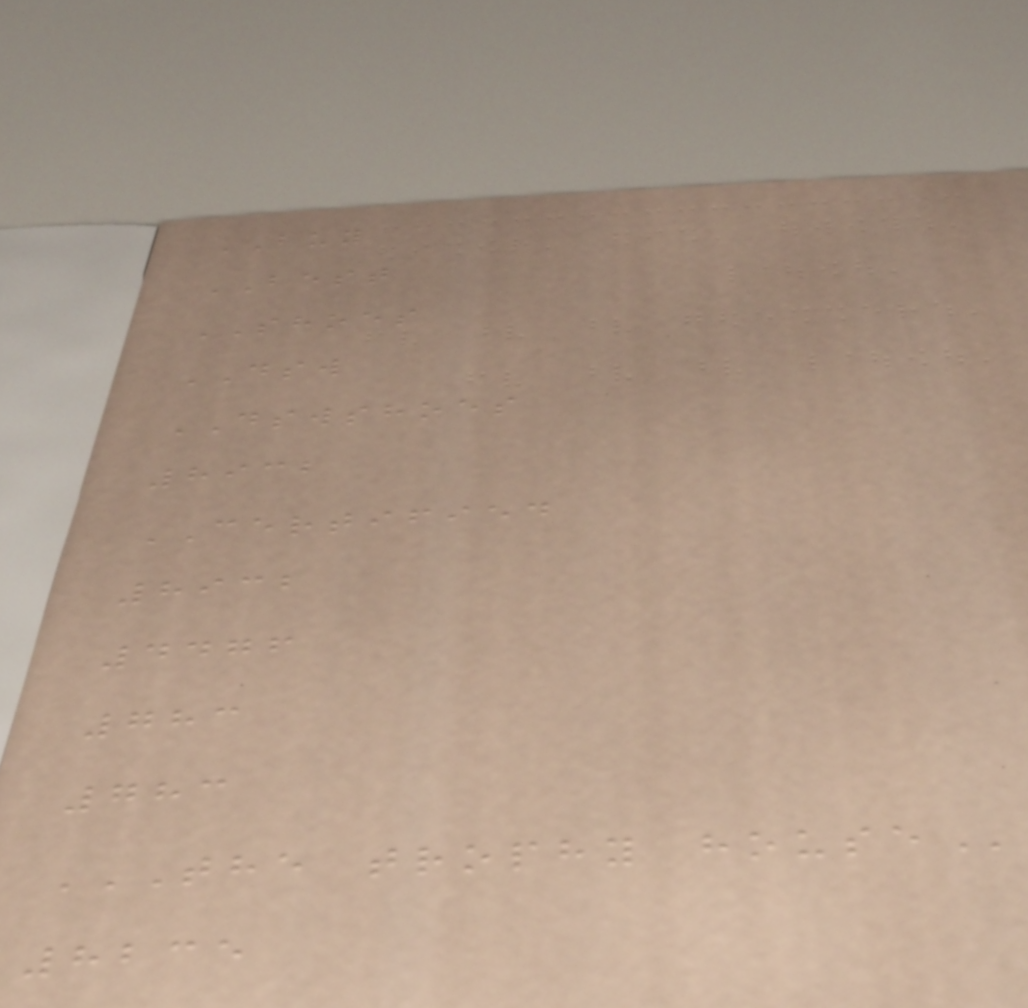BUY
BEST
SHOES
DSW
DSWSHOES
8932
CERTIFIED
8932
4476
783
783
THE TROPHY HOUSE
8235
